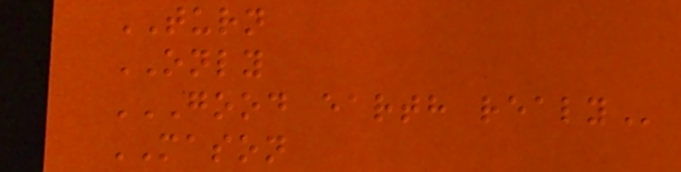TURN
ONLY
GOOD EARTH REALY
MASON
